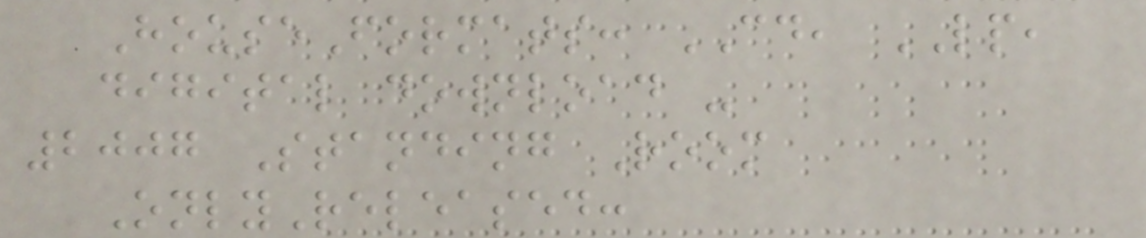HouseFormats: CD, LP,
digital download -
2007 Standing Room
OnlyReleased:
